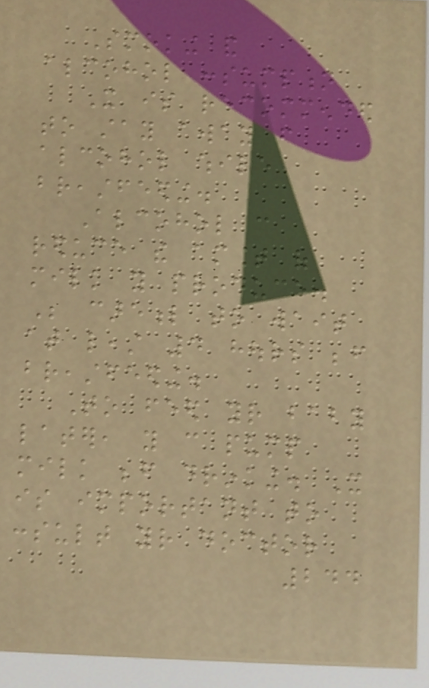Smoking and
alcohol consumption
It is recommended
to stay away from
alcohol while
breastfeeding.
Alcohol can
reduce the amount of
milk you produce.
Be careful to wait
at least 4 hours before
breastfeeding.
To feed your baby
later, you can pump
milk before drinking. It
is important to
consult your doctor
244
